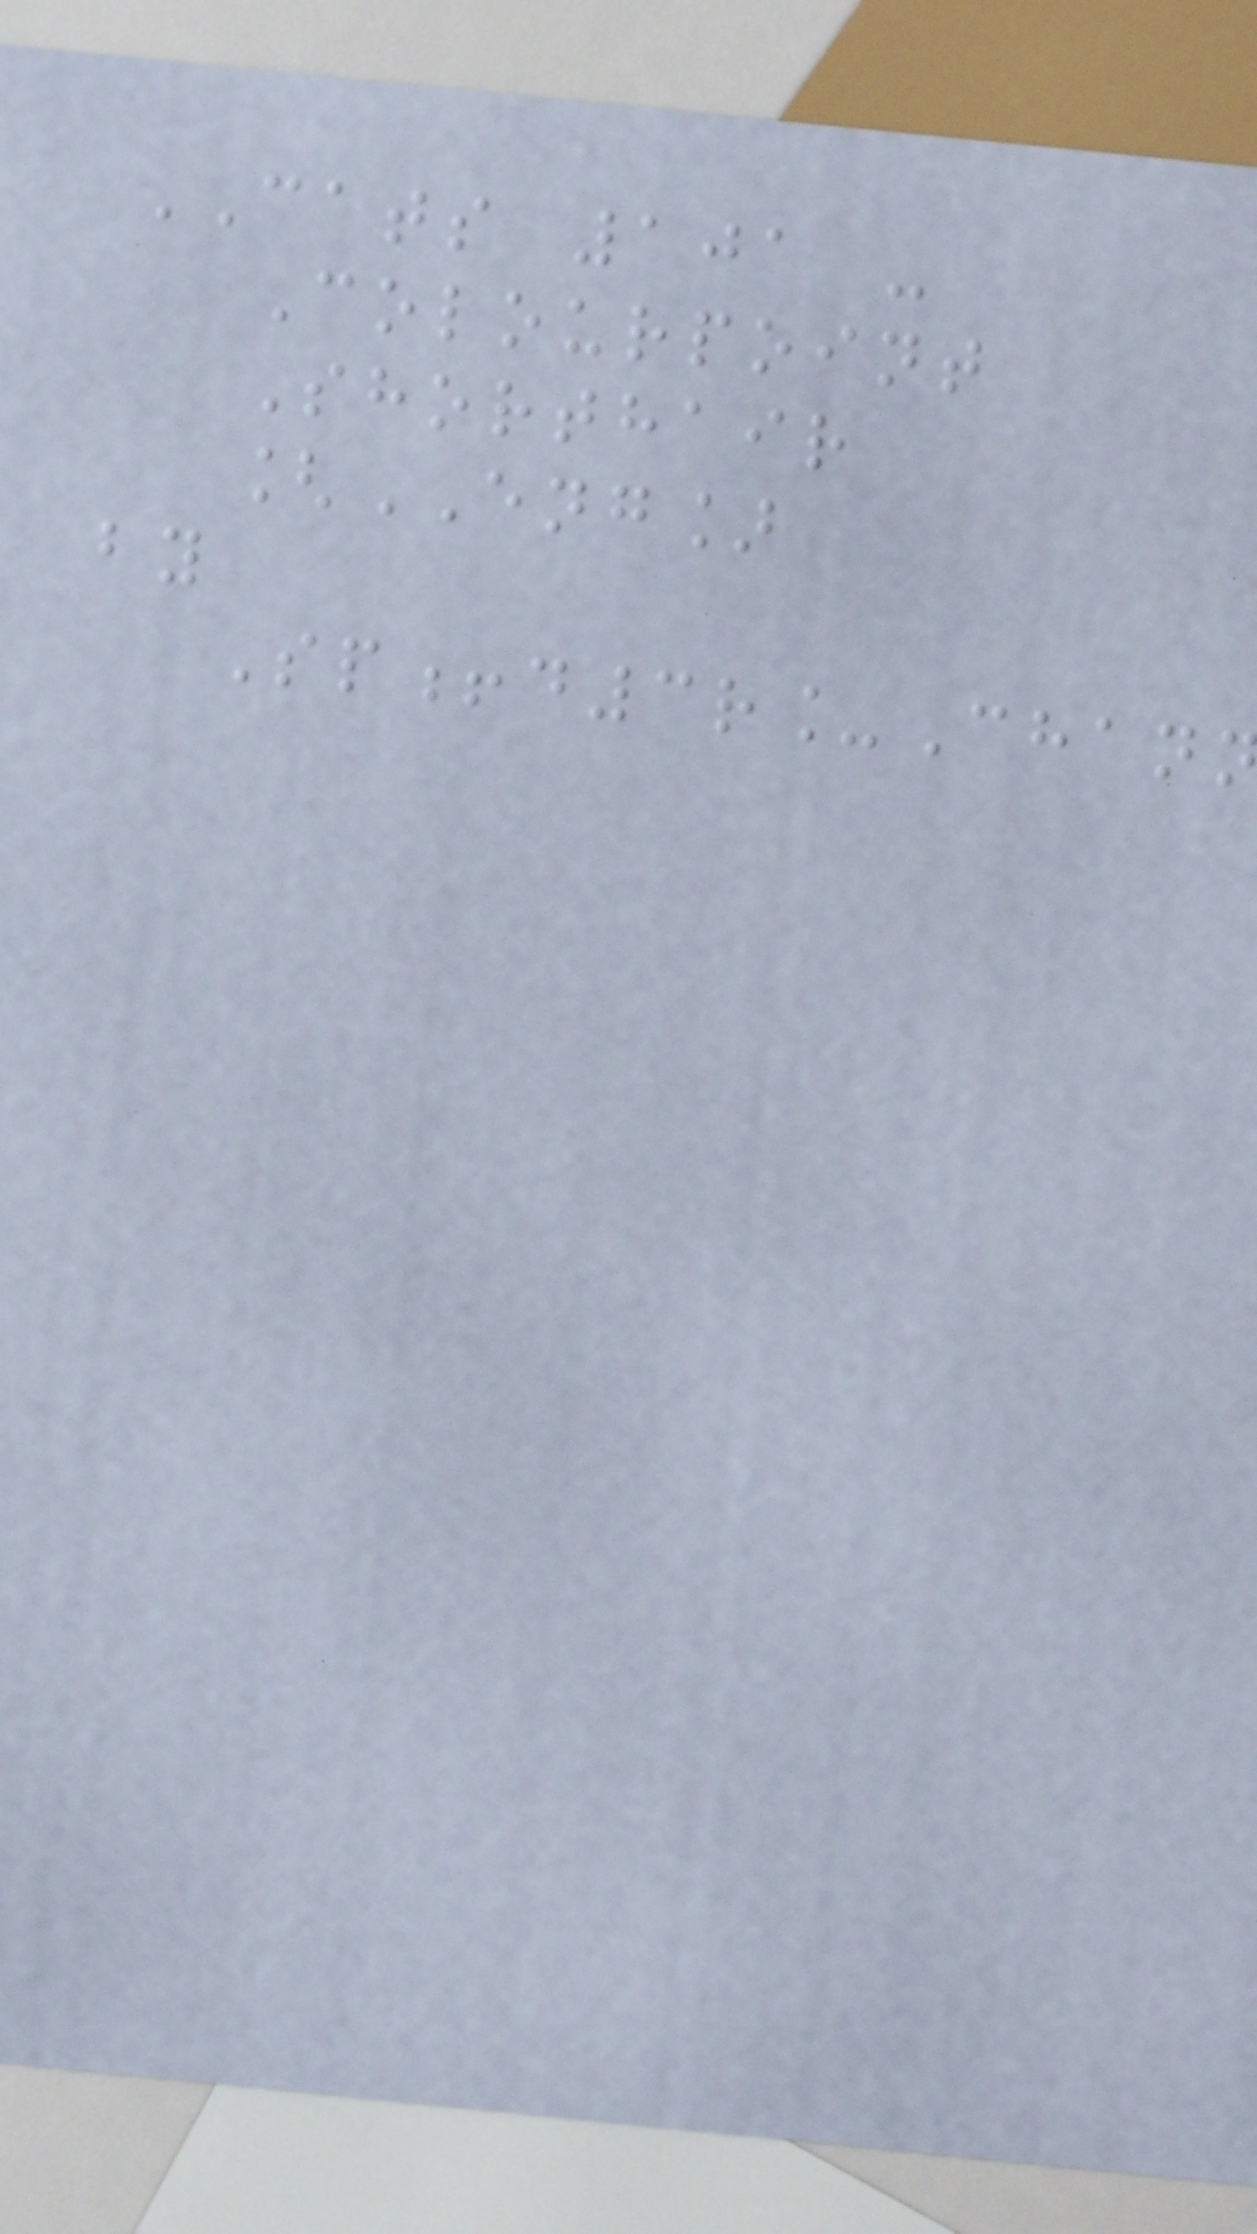CATS 101 -
Colourpoint
Shorthair
[ENG]
by
Sp!d3r_Chan
